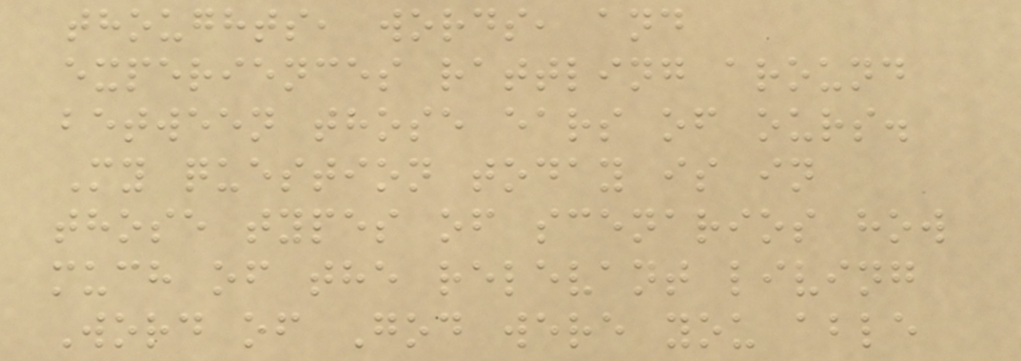thoughts, words, and
experiences rattling around
between those ears of ours.
My question today is in
those types of scenarios how
much of the relevant living
Word of God were you able
